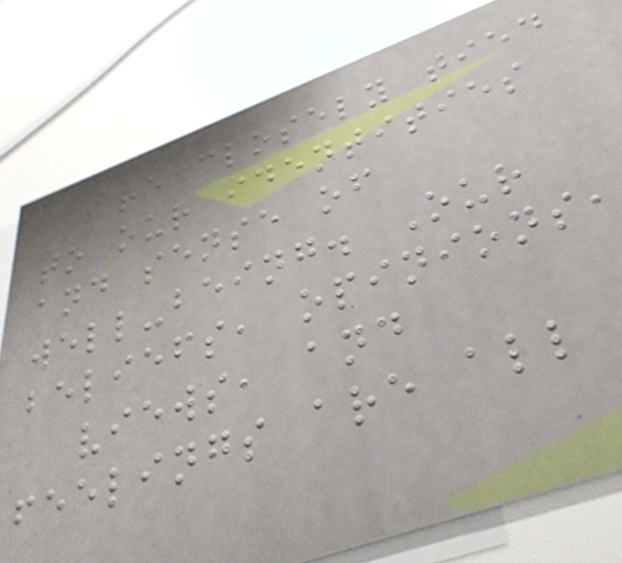are closely tied
to our identities
and sense of
well-being. Our
beliefs, opinions,
views, and
feelings are all
